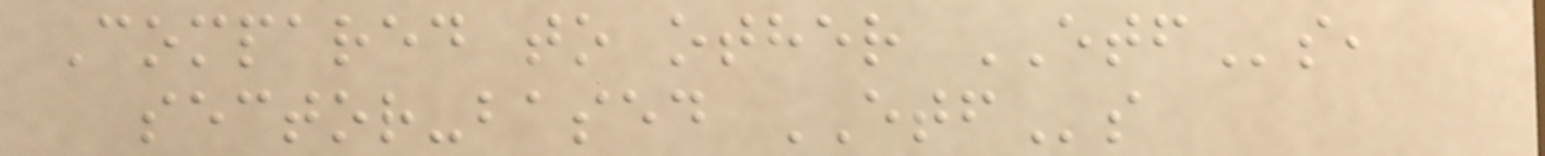Compared to other ETFs,
sector-based ETFs
